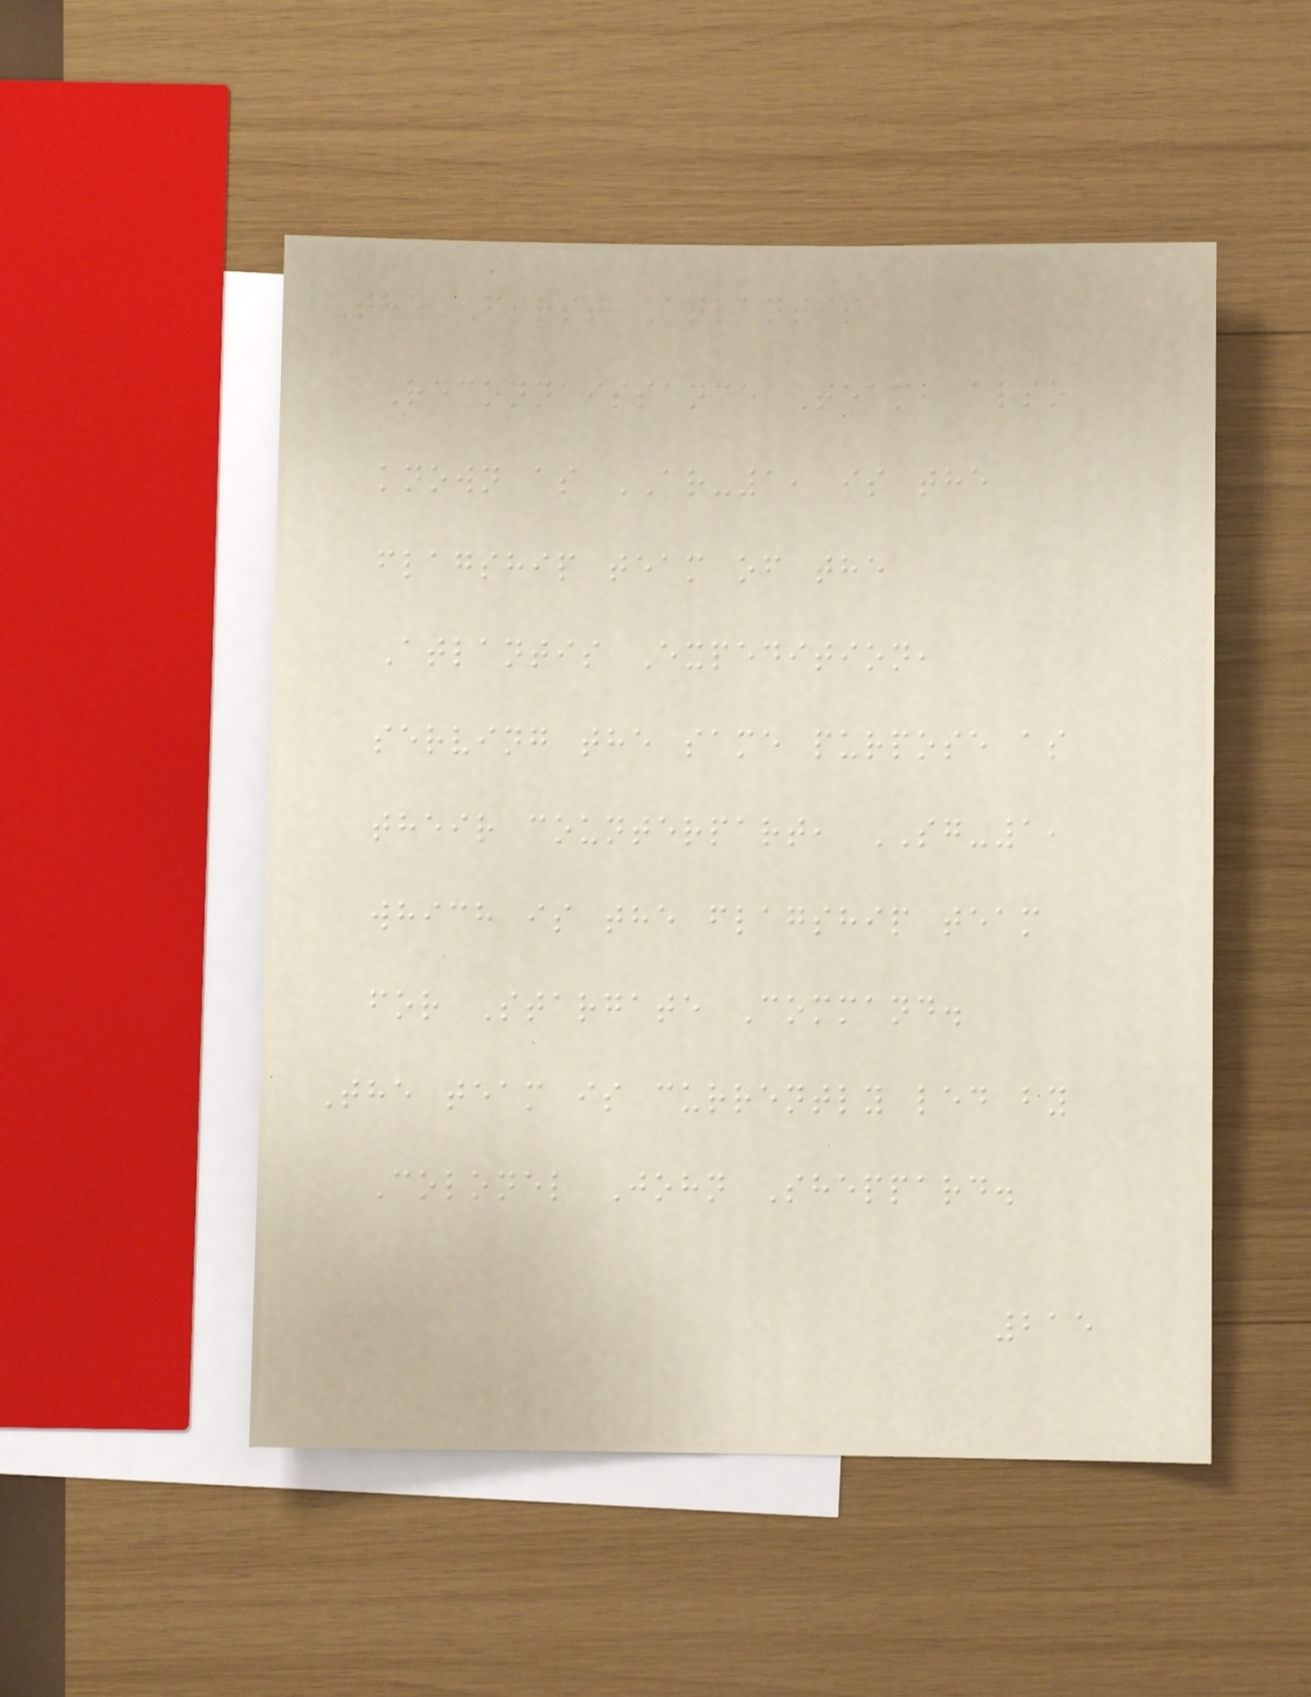The First Atlantis
Reconnaissance Team, also
known as AR-1, is the
flagship team of the
Atlantis Expedition,
serving the same purpose as
their counterpart, SG-1,
which is the flagship team
for Stargate Command.
The team is currently led by
Colonel John Sheppard.
215
